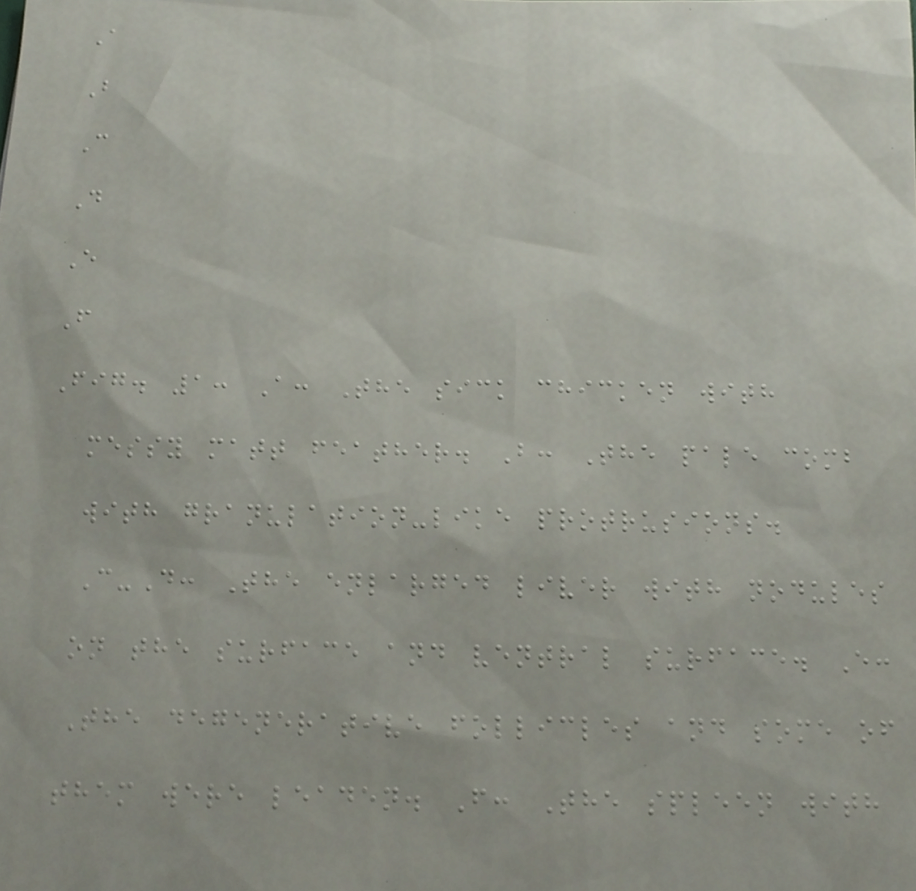A
B
C
D
E
F
Fig. 1: A: The sick chicken with
messy matt feather. B: The pale comb
with granulation-like protrusions.
C-D: The enlarged liver with nodules
on the surface and ventral surface. E:
The degenerative follicles and some of
them were leaden. F: The spleen with
